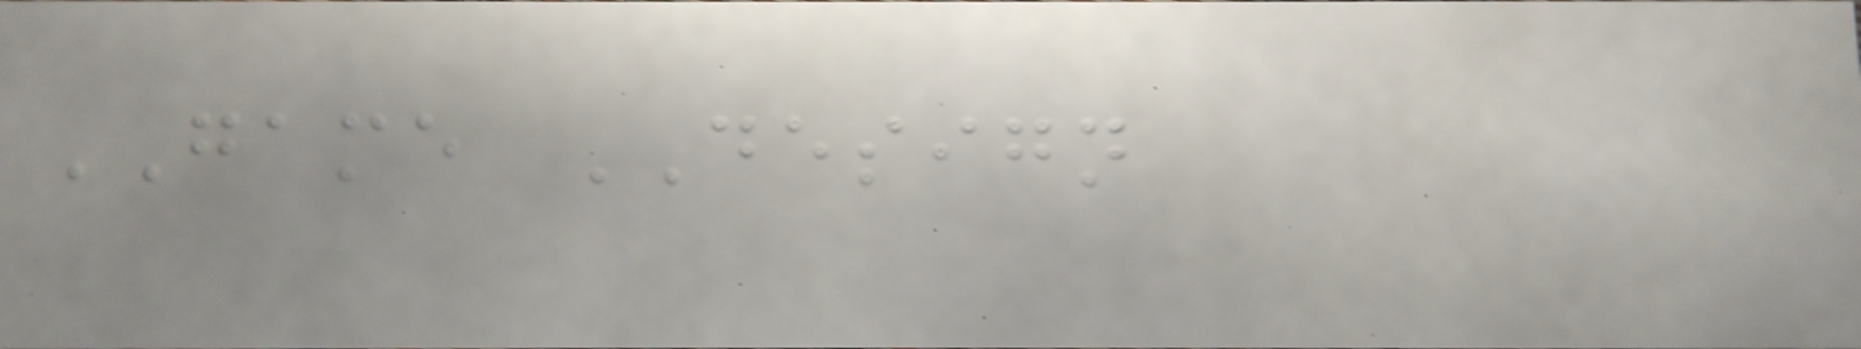GAME DESIGN
